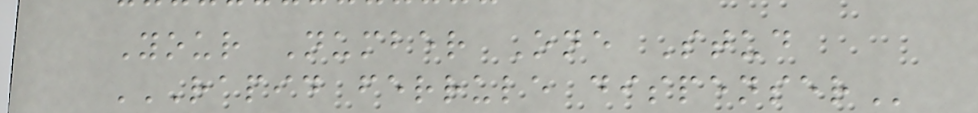Your Number One Stud
RAPID FERRULE DISPENSER
